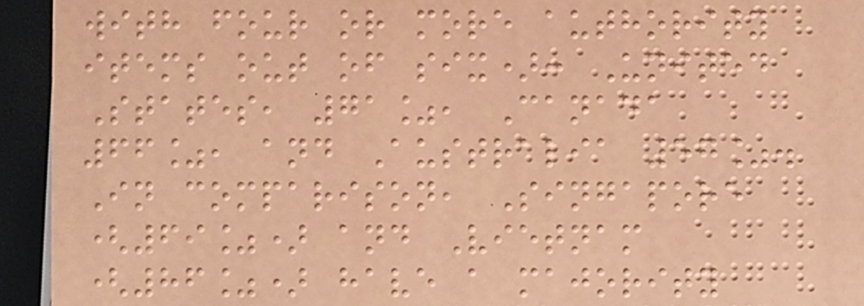with four or more authority
items out of six): United
States, 71%, Canada
66%, and Australia 57%.
In comparison, Singapore
(69%) and Vietnam
(86%) have a majority
